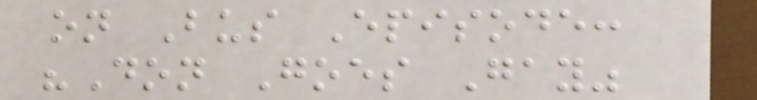on Bus Episode:
"Don Goes Gay"
